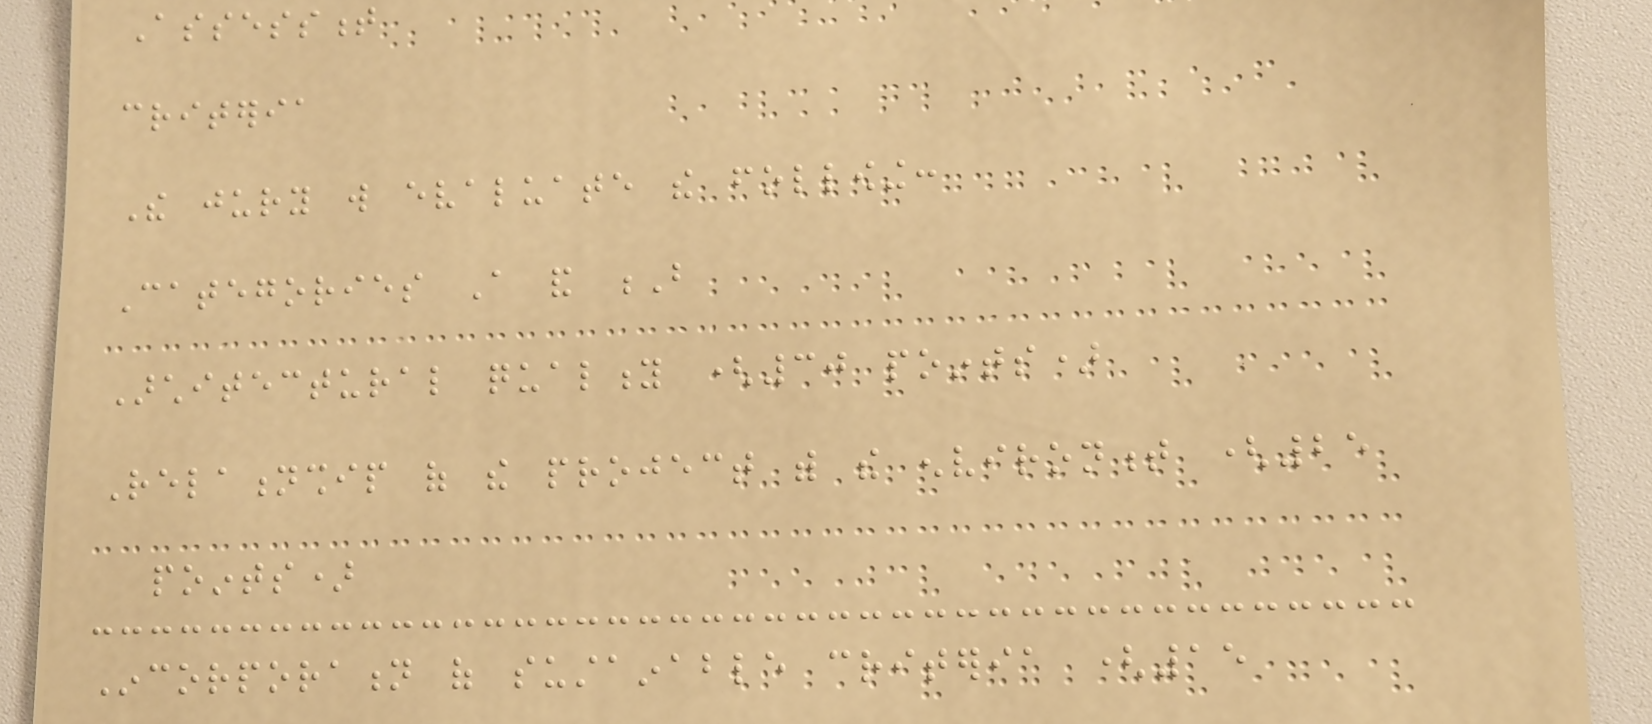Assessment
criteria
The jury will evaluate the following:
Categories A and B
Architectural quality (30 points)
Relationship of the project with the environment (25
points)
Incorporation of sustainable criteria (15
